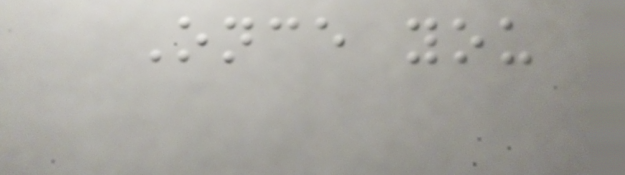Once you
